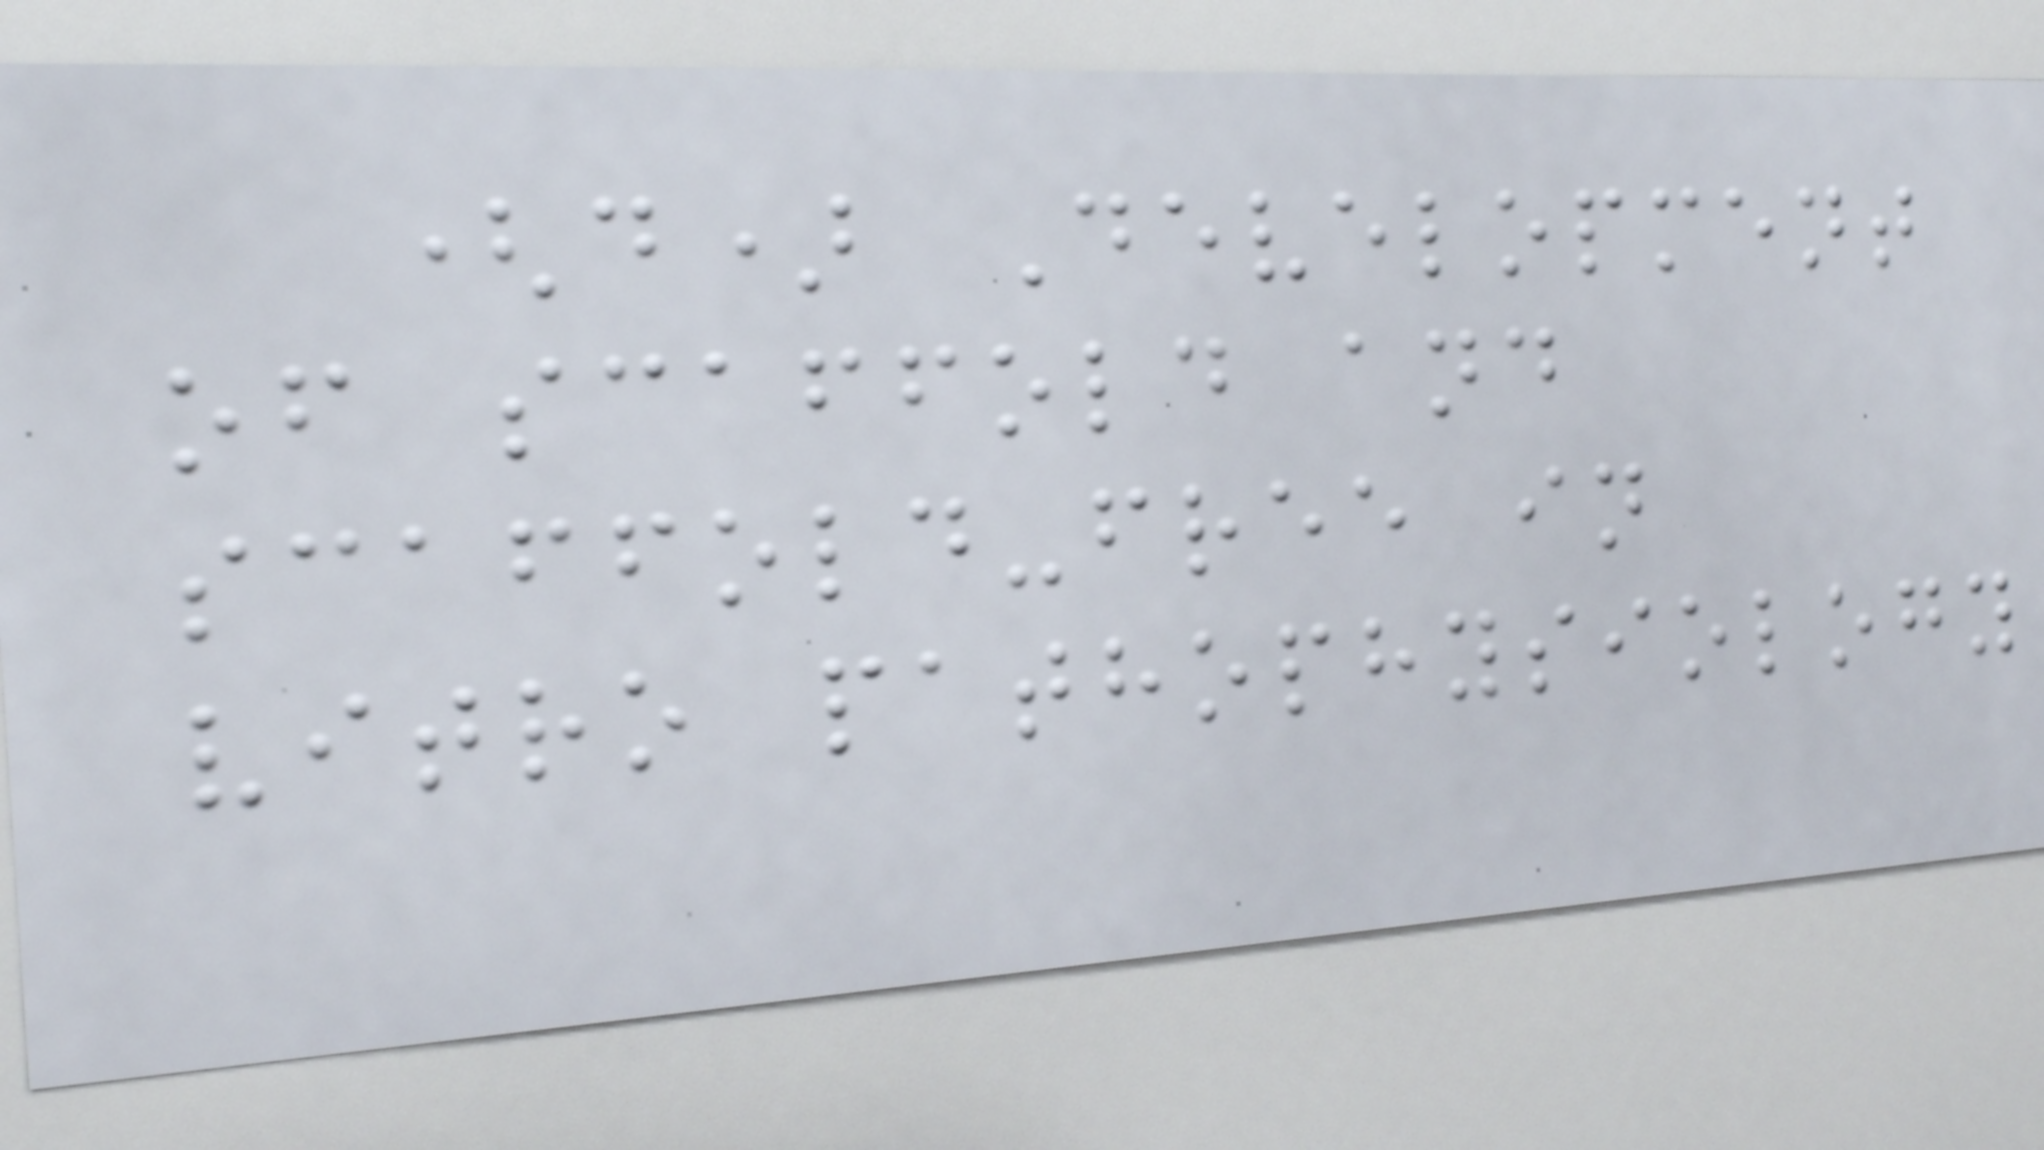(d) Development
of scaffold and
scaffold-free in
vitro pathophysiology
